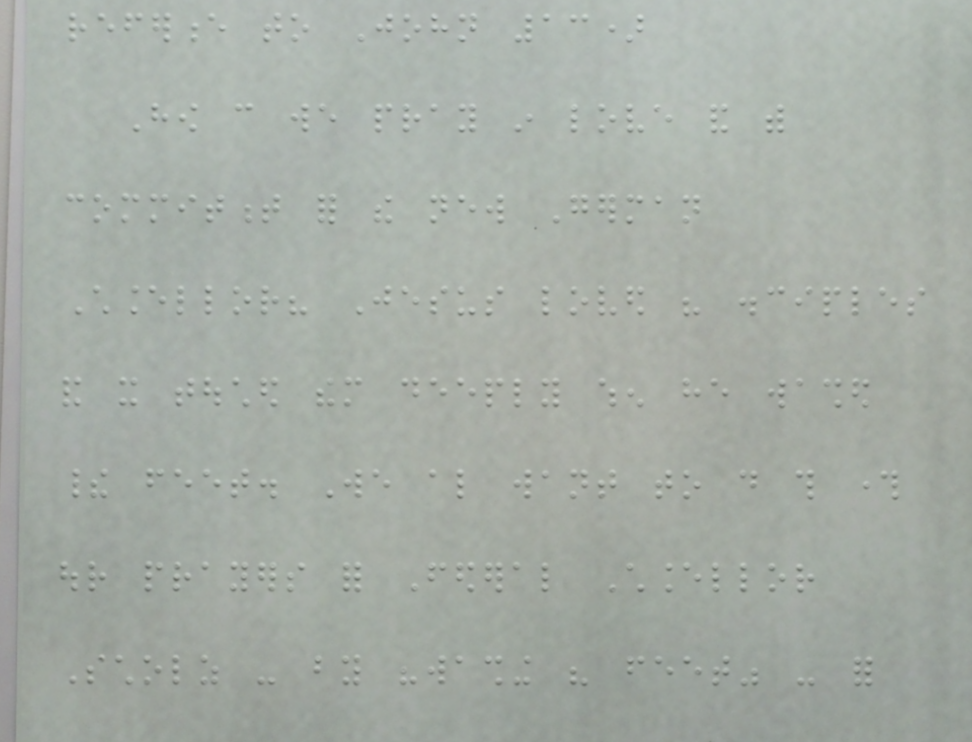reference to John 13)
How can we pray in love and with
commitment for the new German
Chancellor? Jesus loved his disciples
and it touched them deeply when he washed
their feet. We also want to do this through
our prayers for Federal Chancellor
Scholz - by "washing his feet" - for
